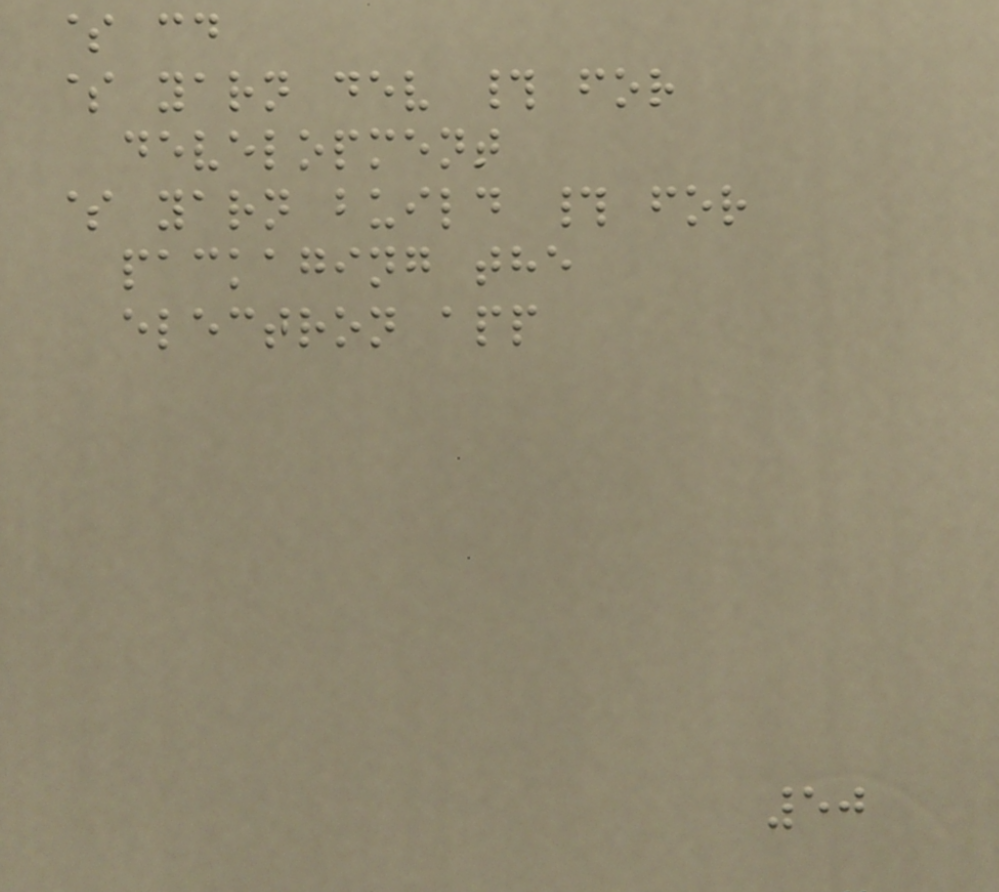$ cd
$ yarn dev # for
development
$ yarn build # for
packaging the
electron app
50
